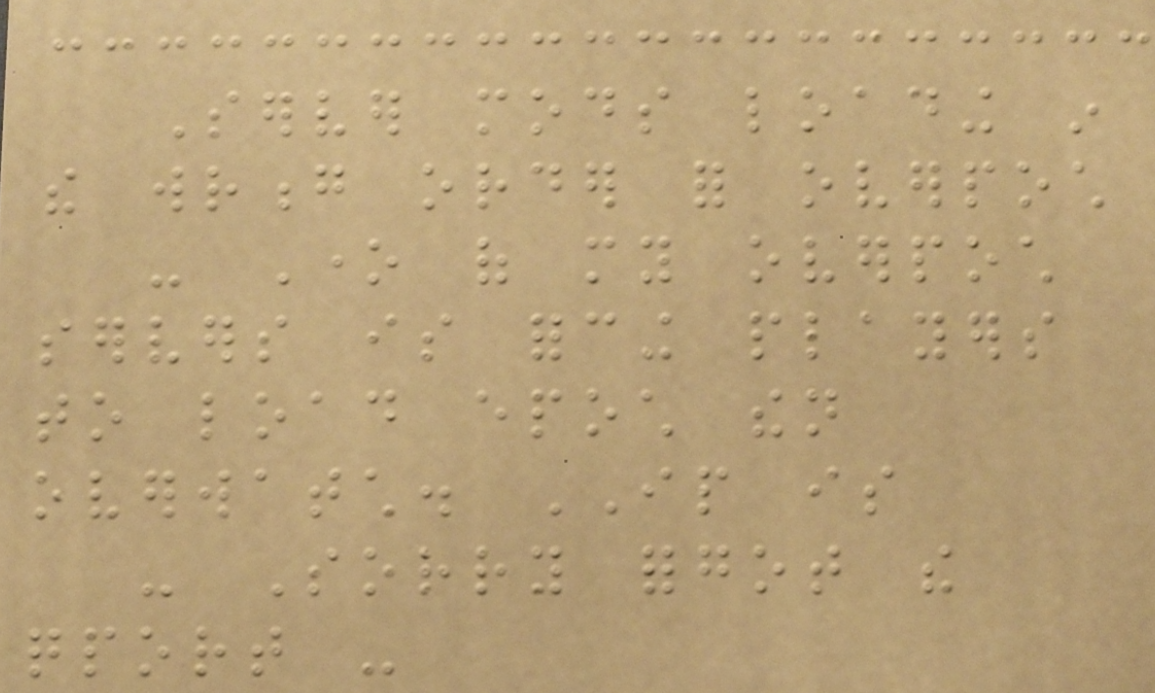Server mods loading in
the wrong order for overpoch
- One of my overpoch
servers is forcing players
to load epoch then
overwatch. IP is
- Sorry forgot the
qport -
